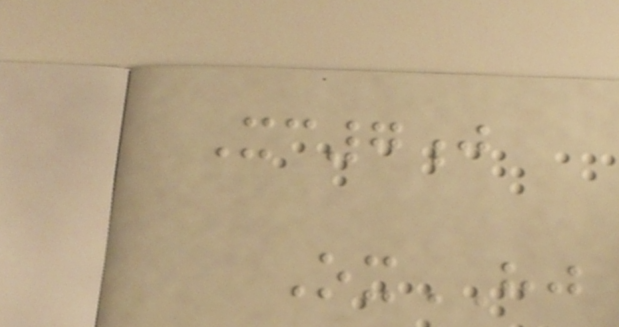Xc7j
OxHJ
